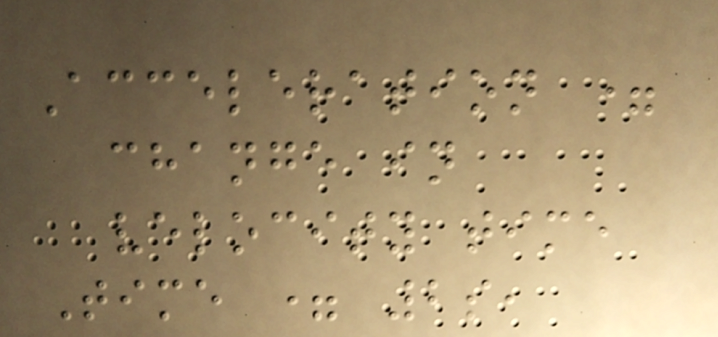Acceleration =
change in
velocity time
Time = 2s,
